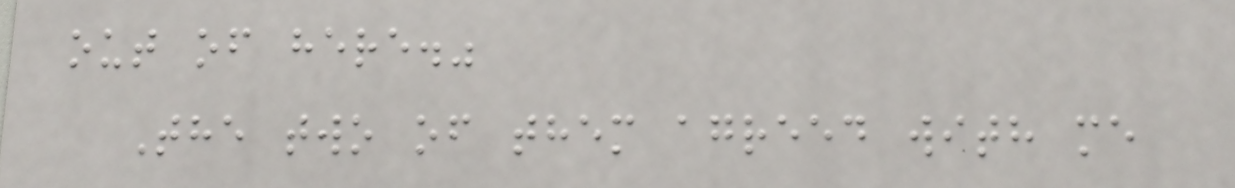out of here."
The two of them agreed with me
